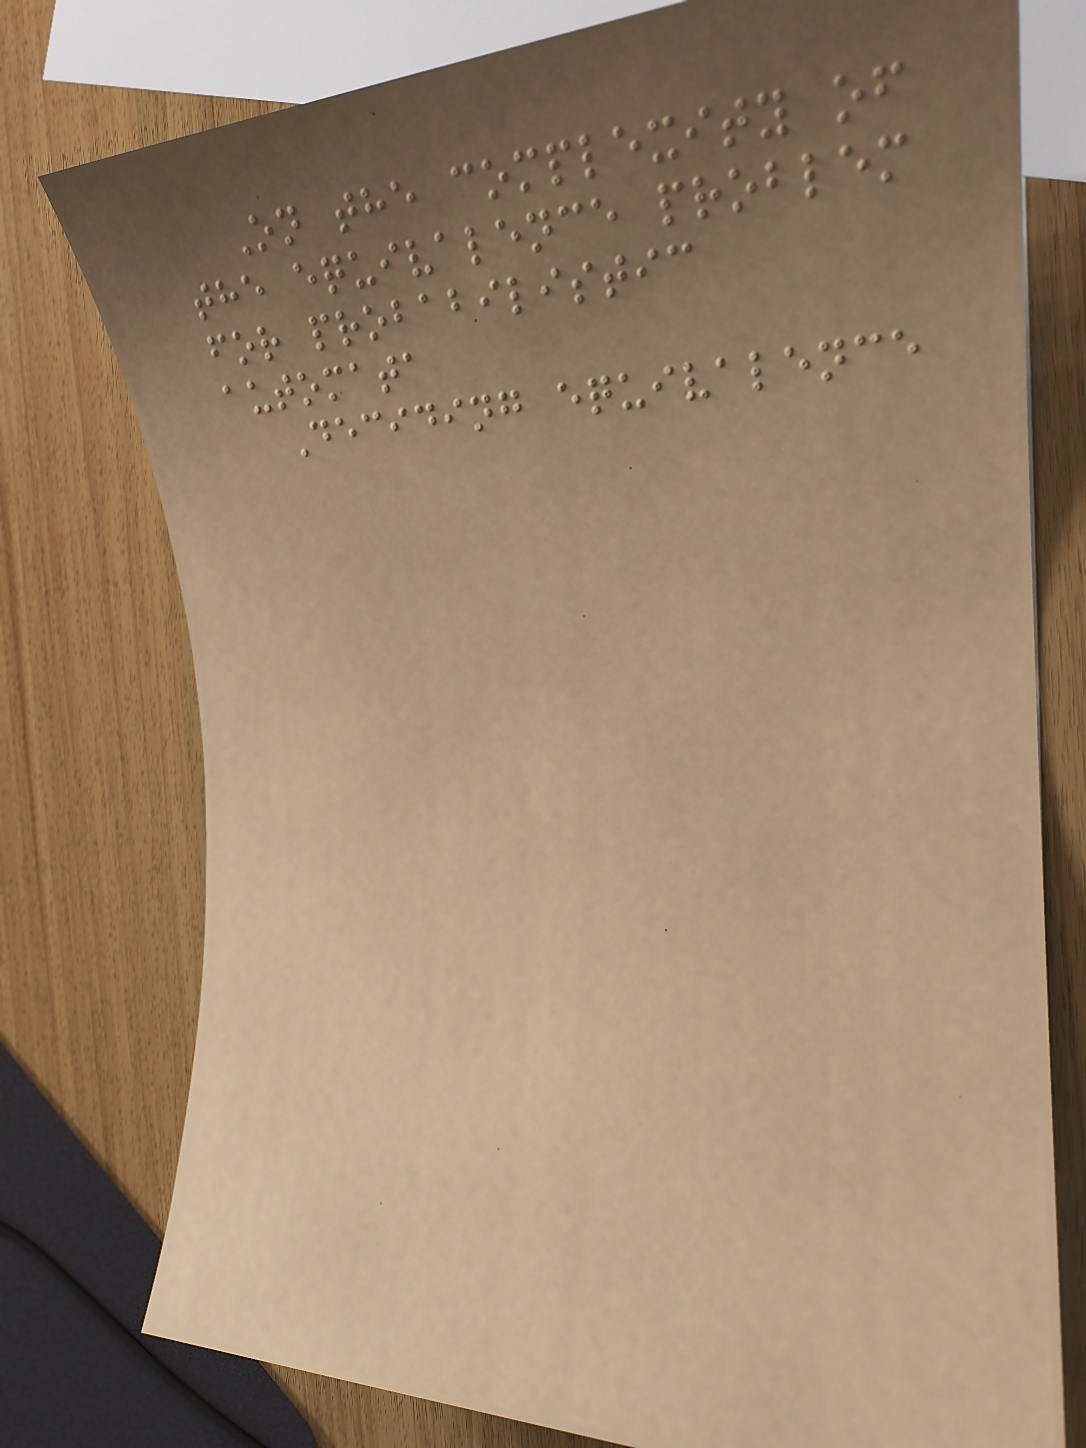On the complexity of
the equivalence problem
for probabilistic
automata
Deciding equivalence
